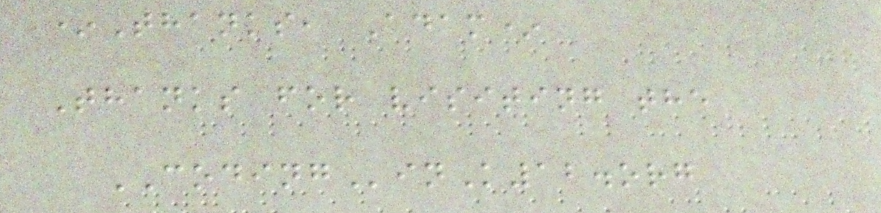*Thanks, Adam*
Thanks for visiting the
CODINGinK12.org
